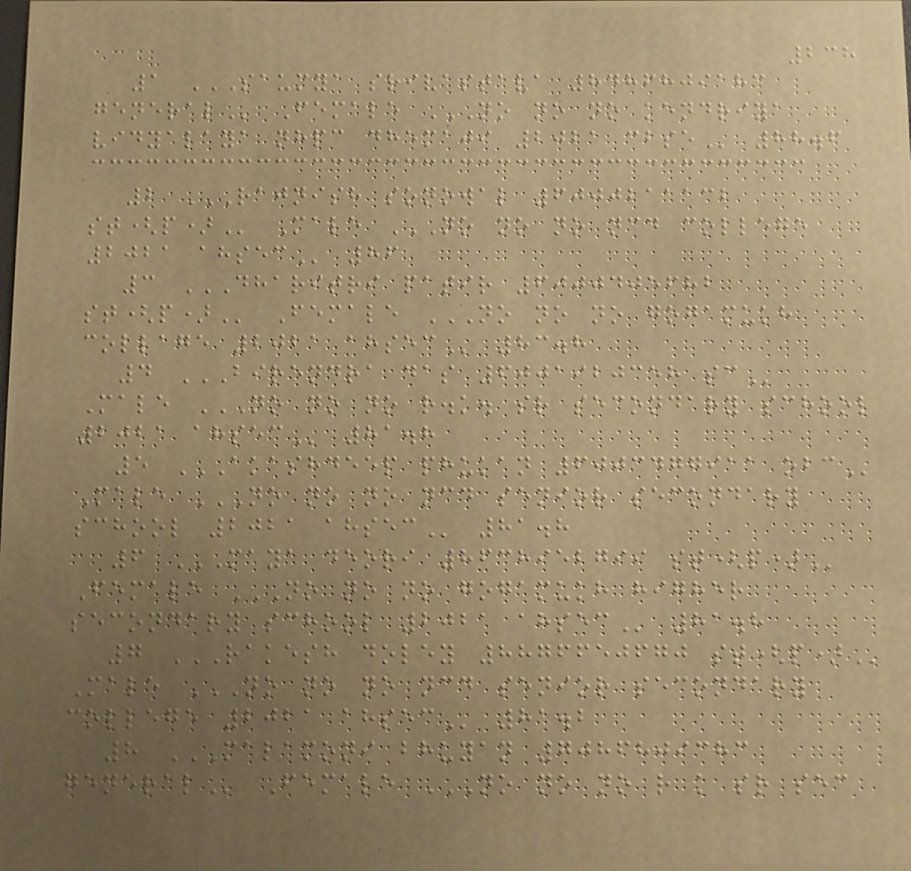238
1 SAUMYA SRIVASTAVA 8486809183
GENERAL Female NO NO NO KENDRIYA
VIDYALAYA NHPC DHEMAJI 2021 CBSE 88.6
2 RAJNISH SONOWAL 6000211132
ST(P) Male NO NO NO NCD COLLEGE
2021 AHSEC 86
3 DHARITRI PATIR 6000405682
ST(P) Female NO NO NO GOGAMUKH
COLLAGE 2021 AHSEC 83.8
4 BIRENDRA DAS 6001920358 SC
Male NO NO NO R.K. SR SECONDARY SCHOOL
2021 AHSEC 81.8
5 AKASHDEEP PHUKAN 6003477911 OBC
Male NO NO NO NCD SENIOR SECONDARY
SCHOOL 2021 AHSEC 81.8
6 MAYA DEORI 8638952799 ST(P)
Female NO NO NO GOGAMUKH HIGHER
SECONDARY SCHOOL 2021 AHSEC 81.8
7 RAKESH DOLEY 8876650670 ST(P)
Male NO NO NO NCD SENIOR SECONDARY
COLLEGE 2021 AHSEC 81.2
8 MALAMONI BHUYAN 7086809383
GENERAL Female NO NO NO R K SR SEC
